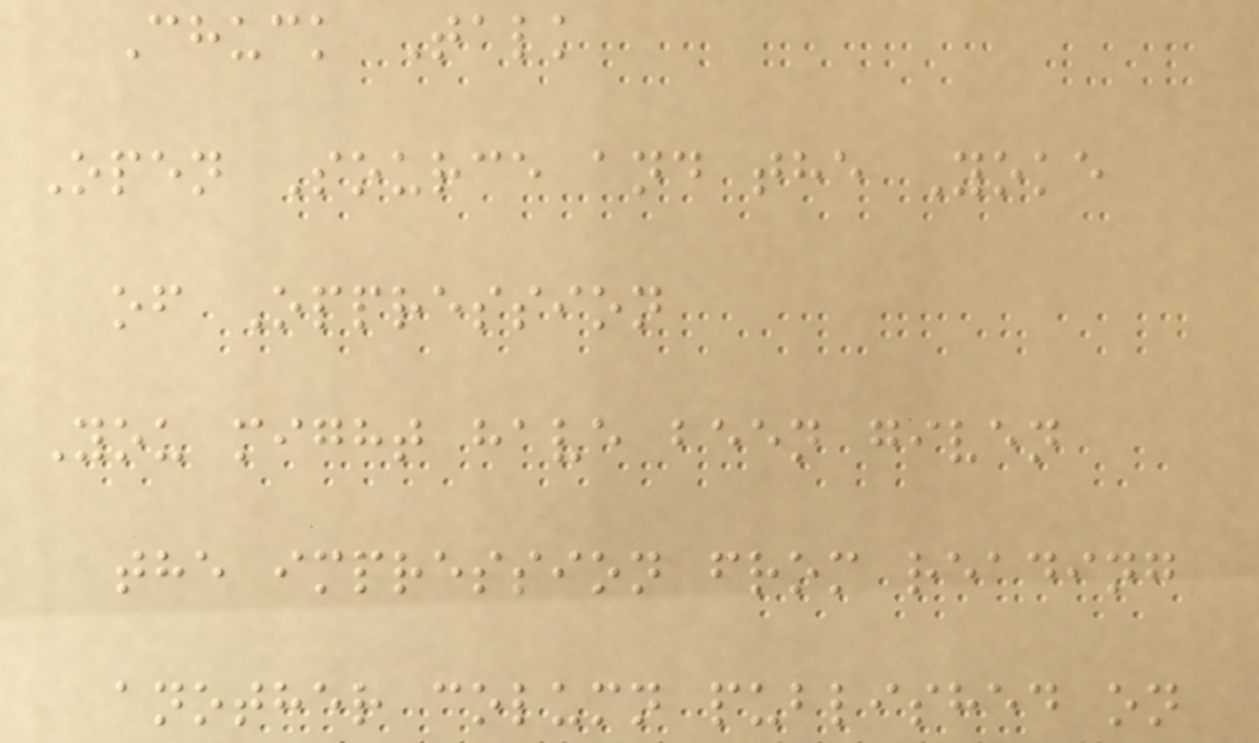Chuck Talk
Open Source and the Yoke
of Oppression
You might have been given
the impression from reading
another column published on
